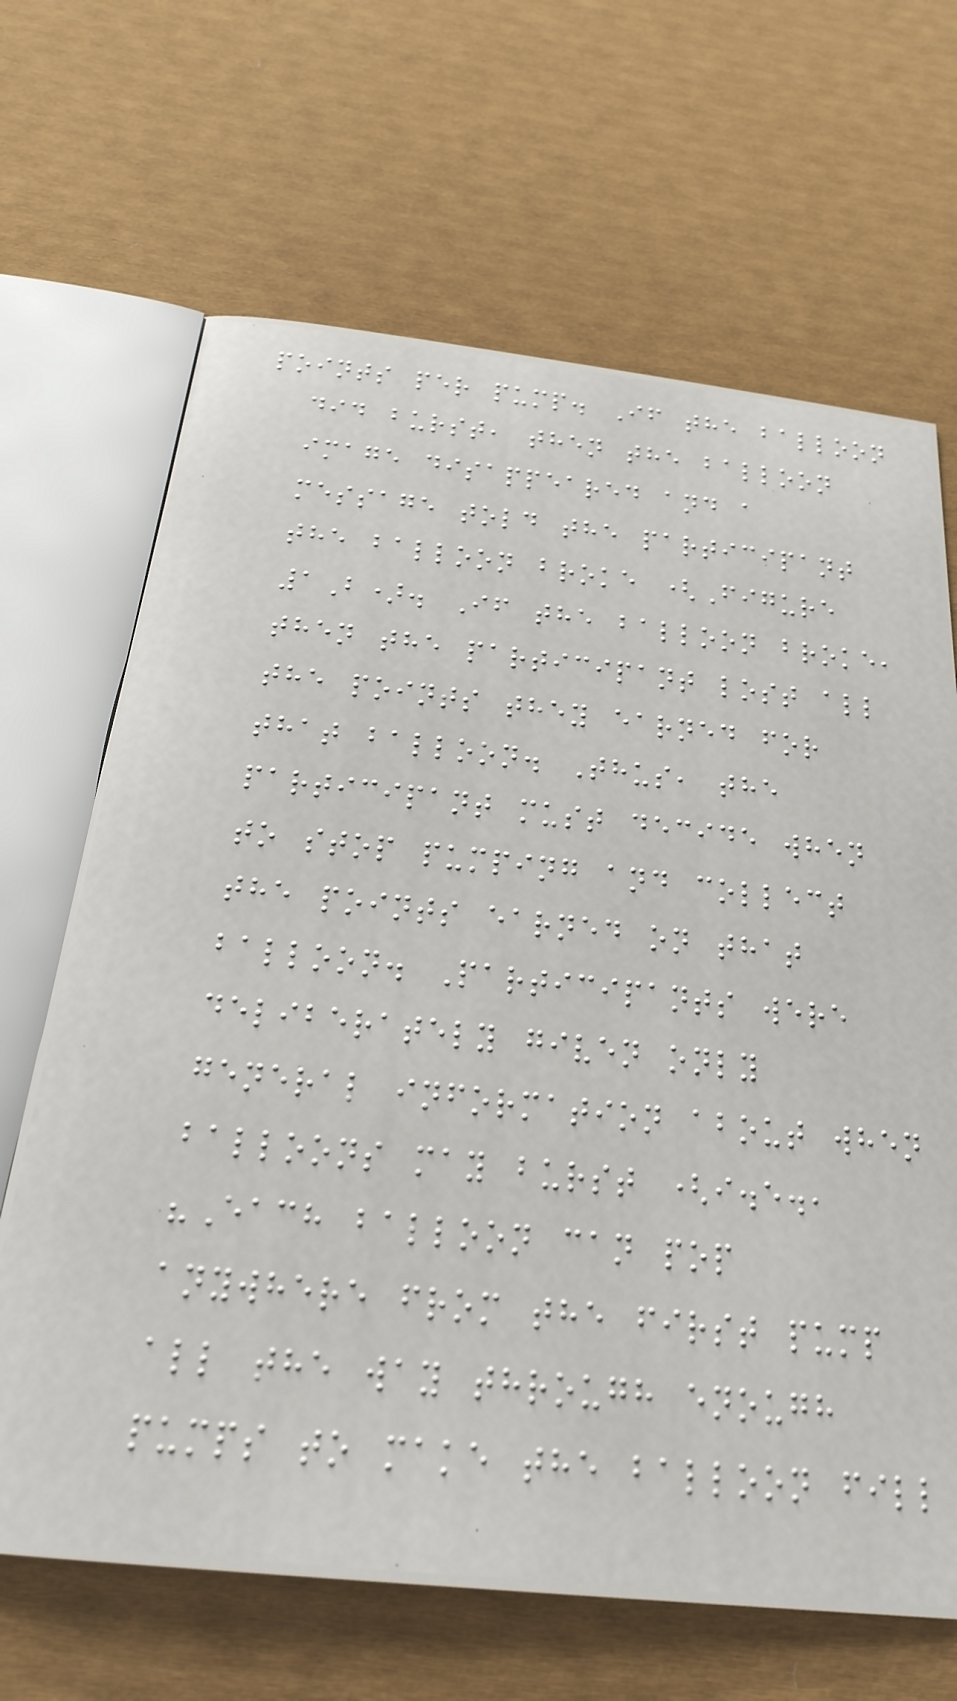points per pump. If the balloon
did burst, then the balloon
image disappeared and a
message told the participant
the balloon broke (Figure
1B). If the balloon broke,
then the participant lost all
the points they earned for
that balloon. Thus, the
participant must decide when
to stop pumping and collect
the points earned on that
balloon. Participants were
deliberately given only
general information about when
balloons may burst (i.e.,
"Each balloon can pop
anywhere from the first pump
all the way through enough
pumps to make the balloon fill
